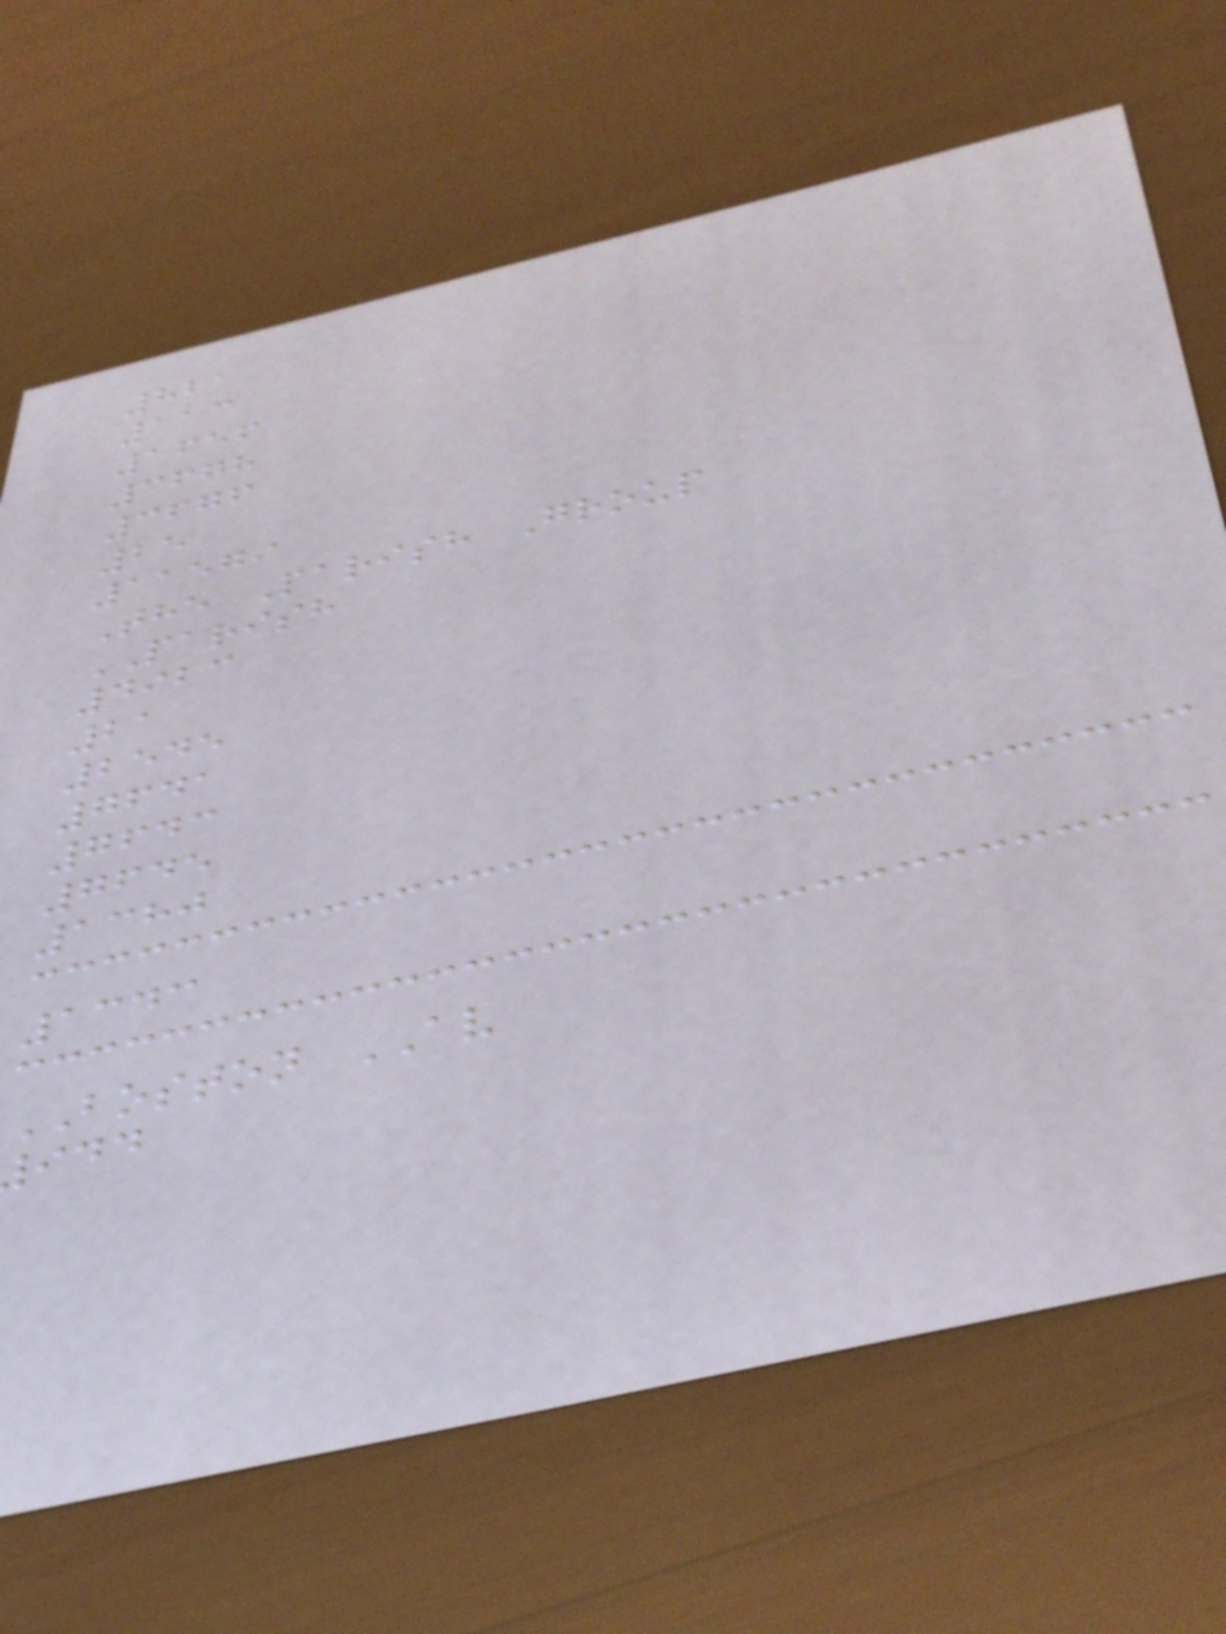821
113
1656
3678
3676
25
11579
The Parish Group
PARISH
4923
21
2545
7641
7643
7645
1380
1343
BOSTON AV
